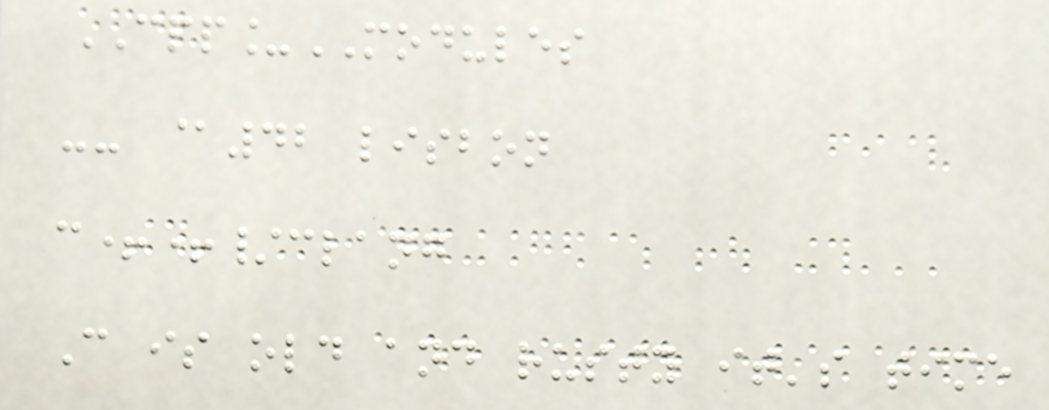CPP_MODULES
-- @42 lisbon
c++/clang
C is old and rusty it's time
